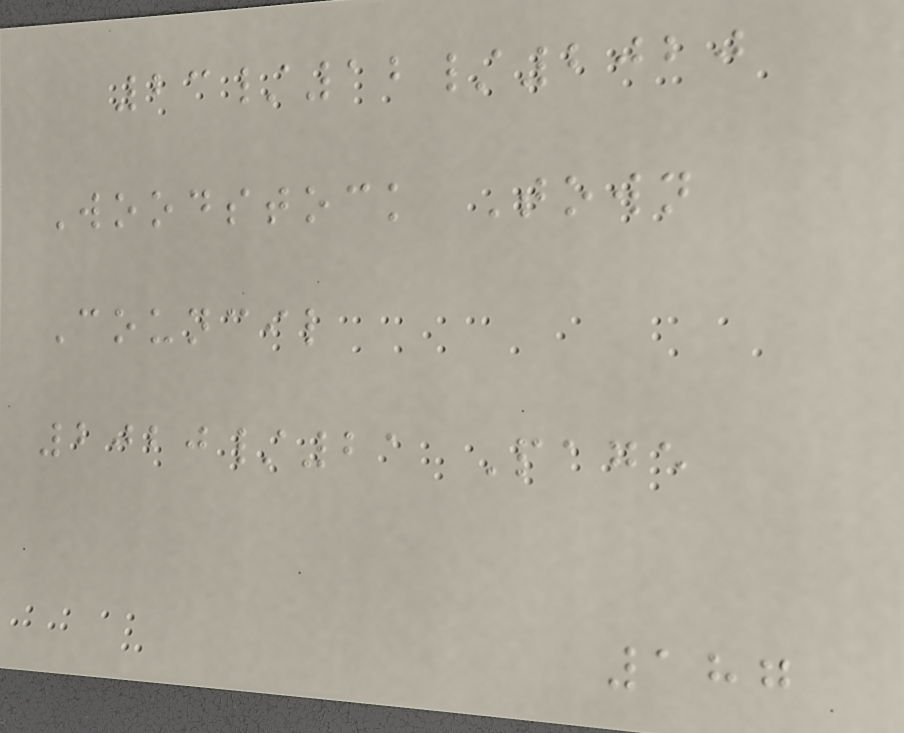23/12/2020
Woodstock Town
Council
2020/21 Page
187
